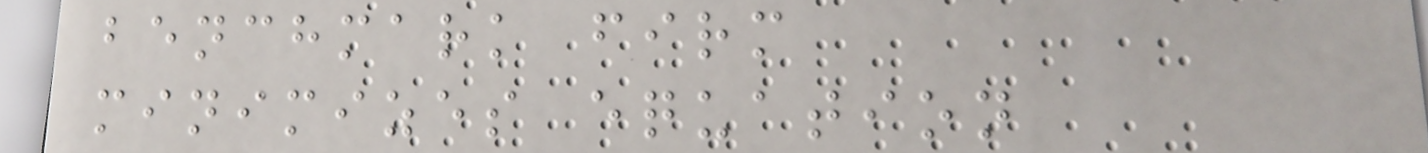benchmark firm
minimizes equation
